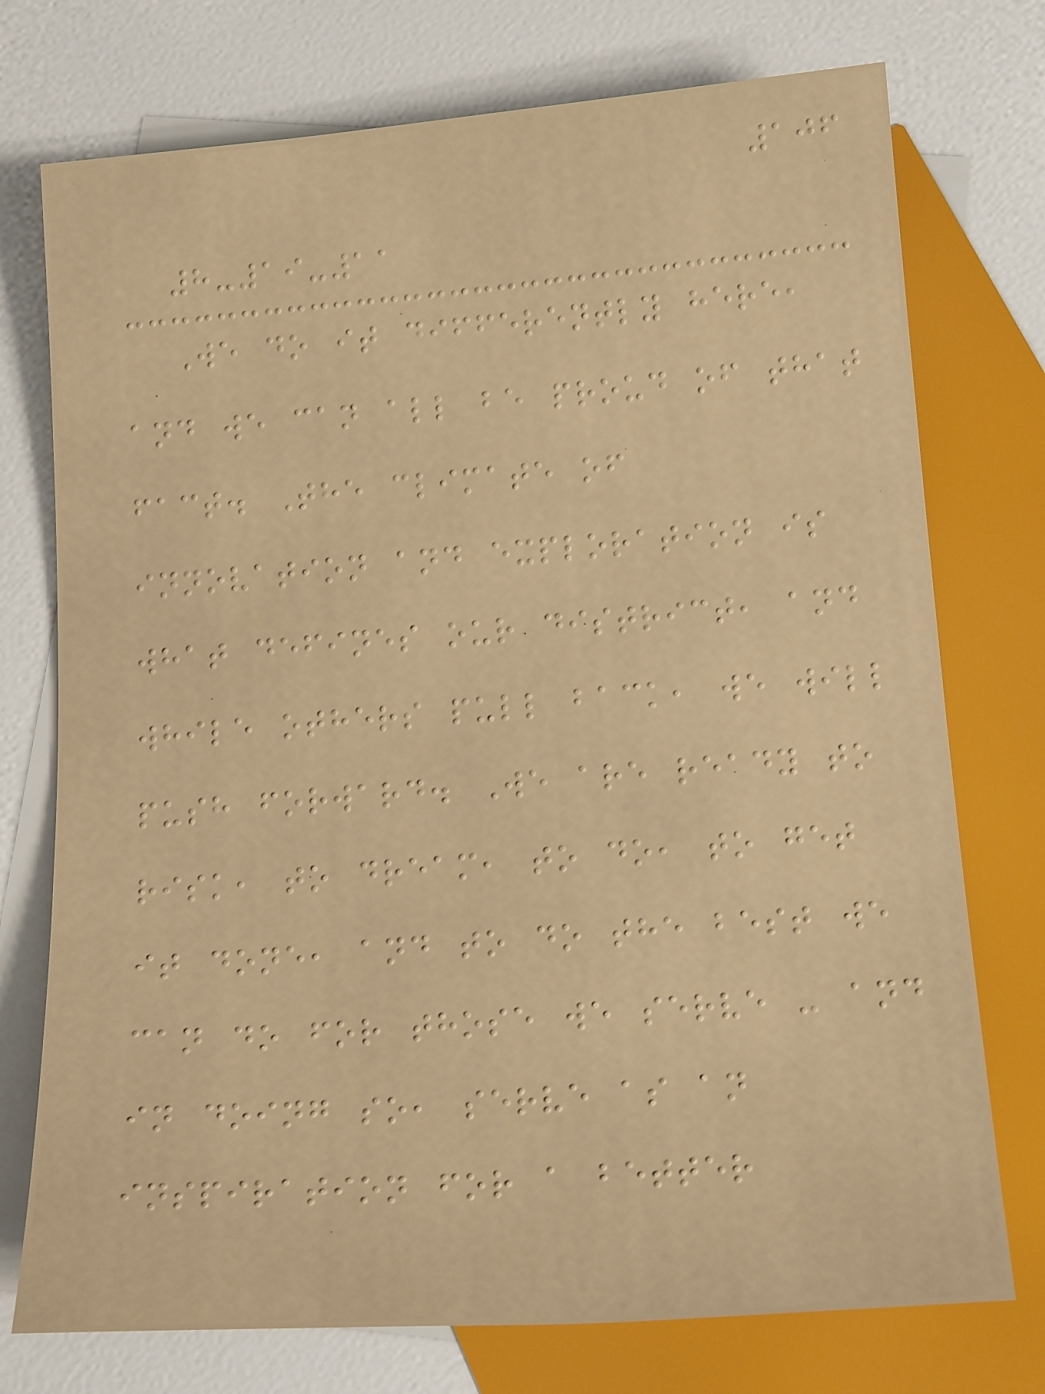106
8-19-11
We do it differently here,
and we can all be proud of that
fact. The climate of
innovation and exploration is
what defines our district, and
while others pull back, we will
push forward. We are ready to
risk, to dream, to do, to get
it done, and to do the best we
can do for those we serve - and
in doing so, serve as an
inspiration for a better
